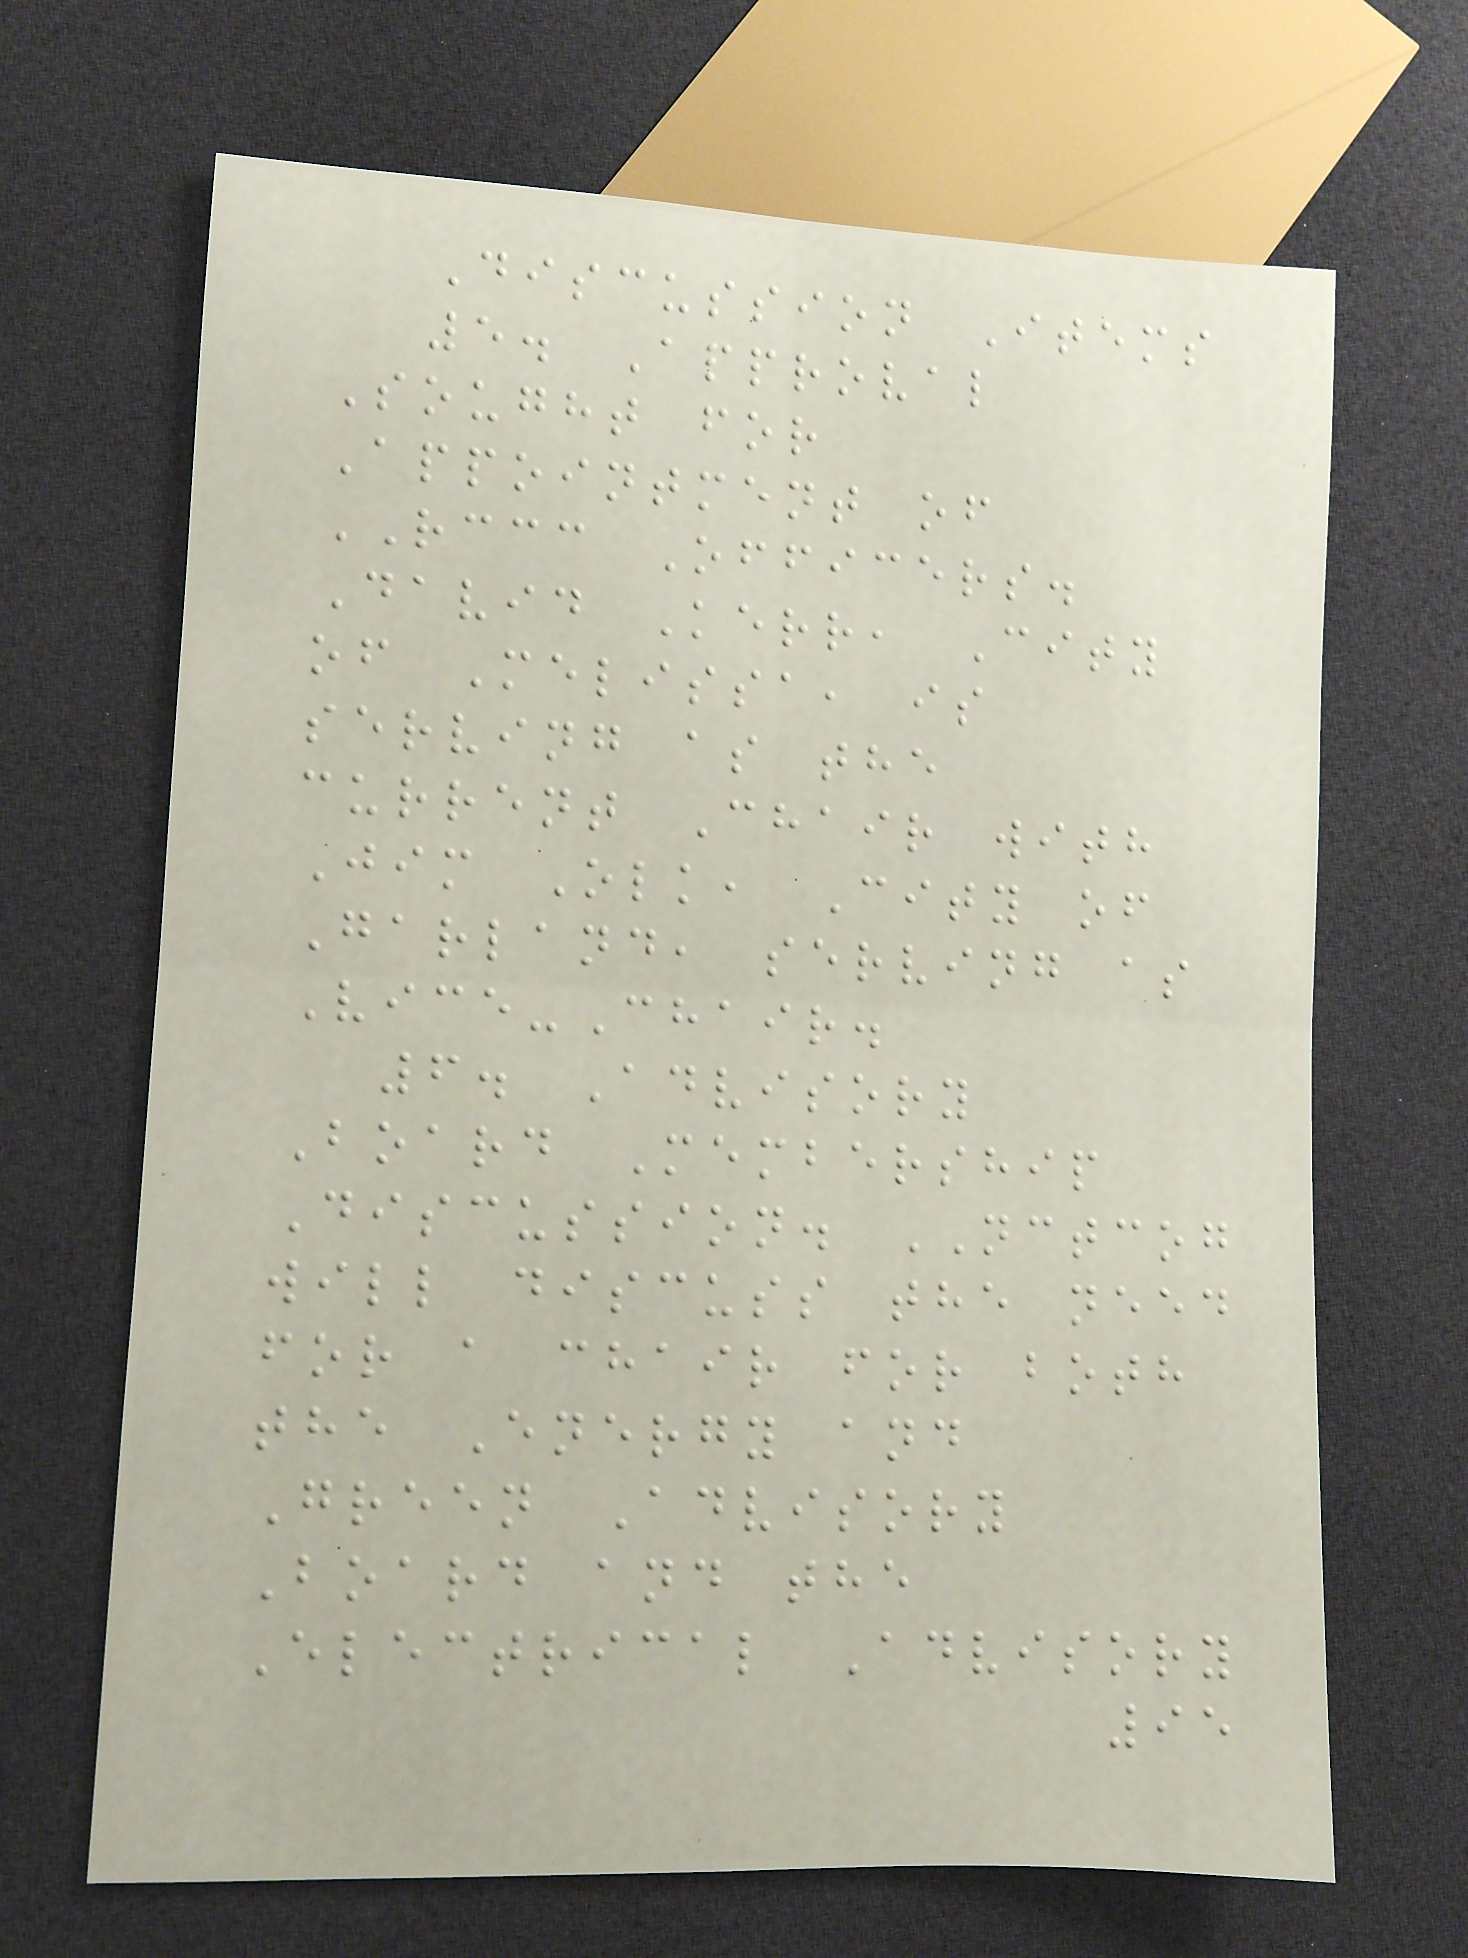Discussion Items
5. Approval
Sought for
Appointment of
RCCC Officers.
David Kerr, City
of Melissa, is
serving as the
current Chair with
Jim Olk, City of
Garland, serving as
Vice-Chair.
6. Advisory
Board Membership
Discussion. NCTCOG
will discuss the need
for a chair for both
the Energy and
Green Advisory
Board and the
Electrical Advisory
95
